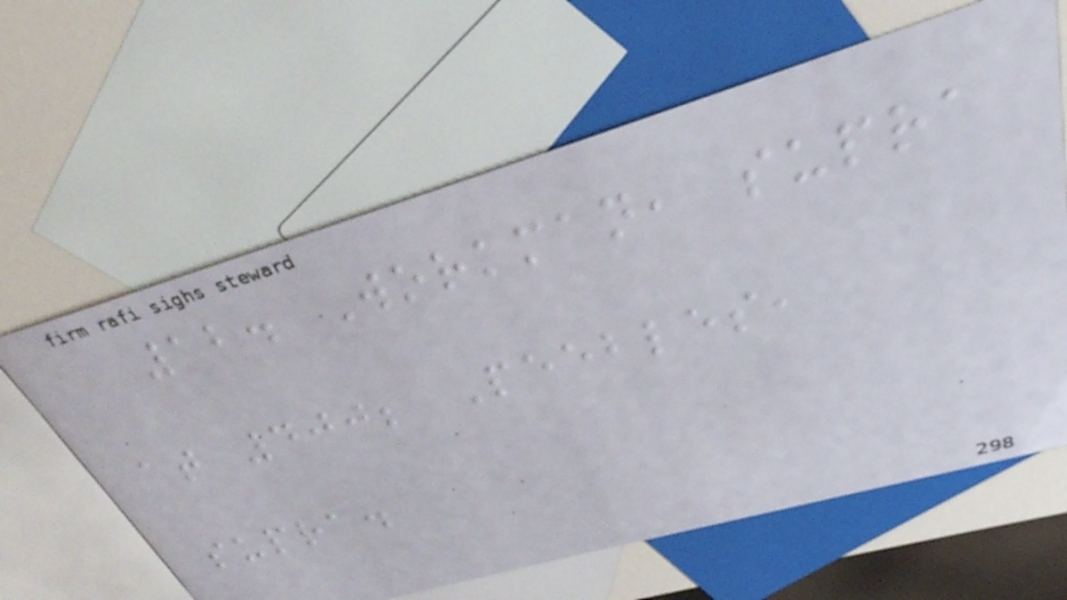12. Workman, supra
at 400; Peebles,
supra.
